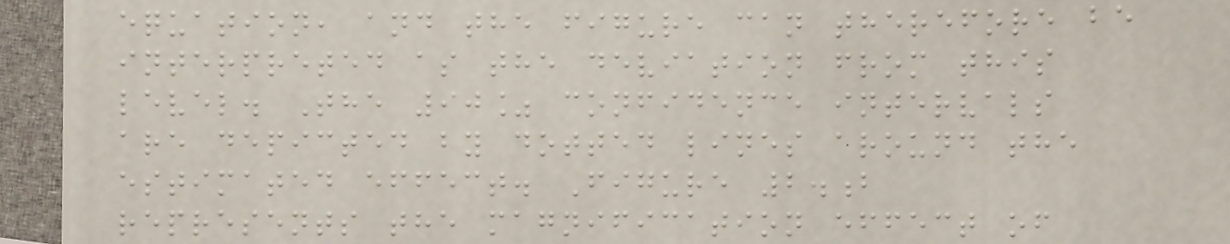equation, and the figure can therefore be
interpreted as the deviation from this
level. The 90% confidence intervals
are depicted by dotted lines around the
estimated effect. Figure 2.b
represents the magnification effect of
